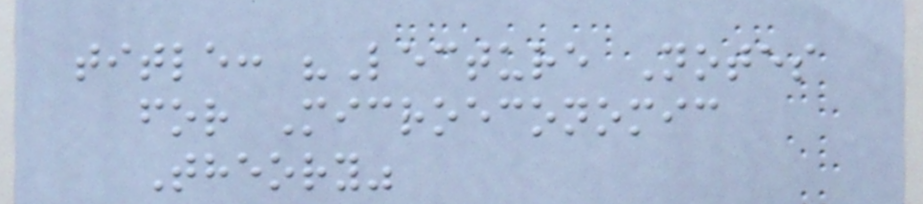title: "Lecture Notes
for Microeconomic
Theory"
